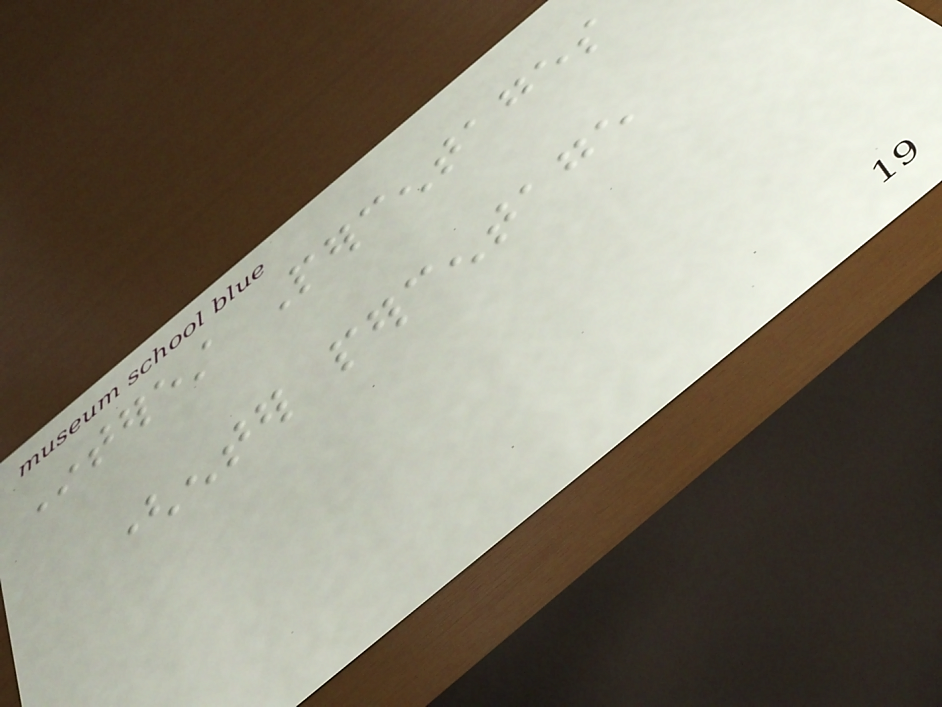Interest Percentages
(enter percentage
